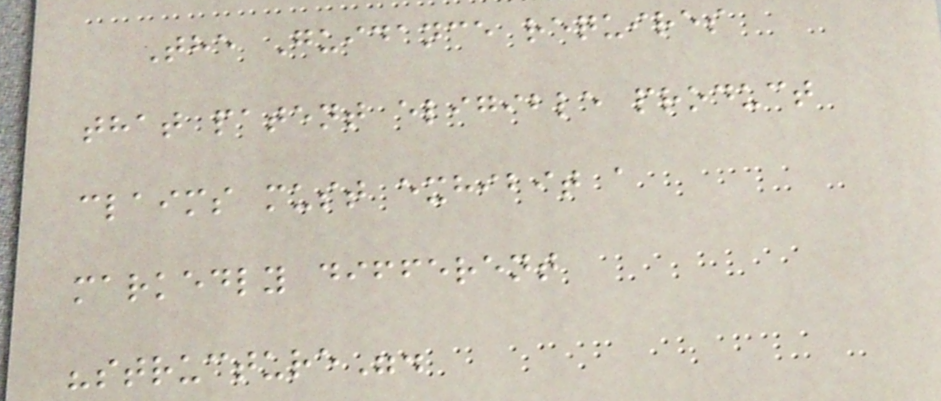The Guidance requires
that patent eligible product
claims must exhibit a
markedly different
"structure".
